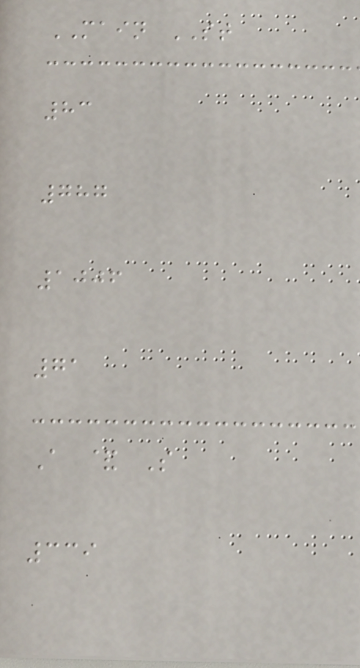MAIN ST
83
787
1006
71
A & S
339
